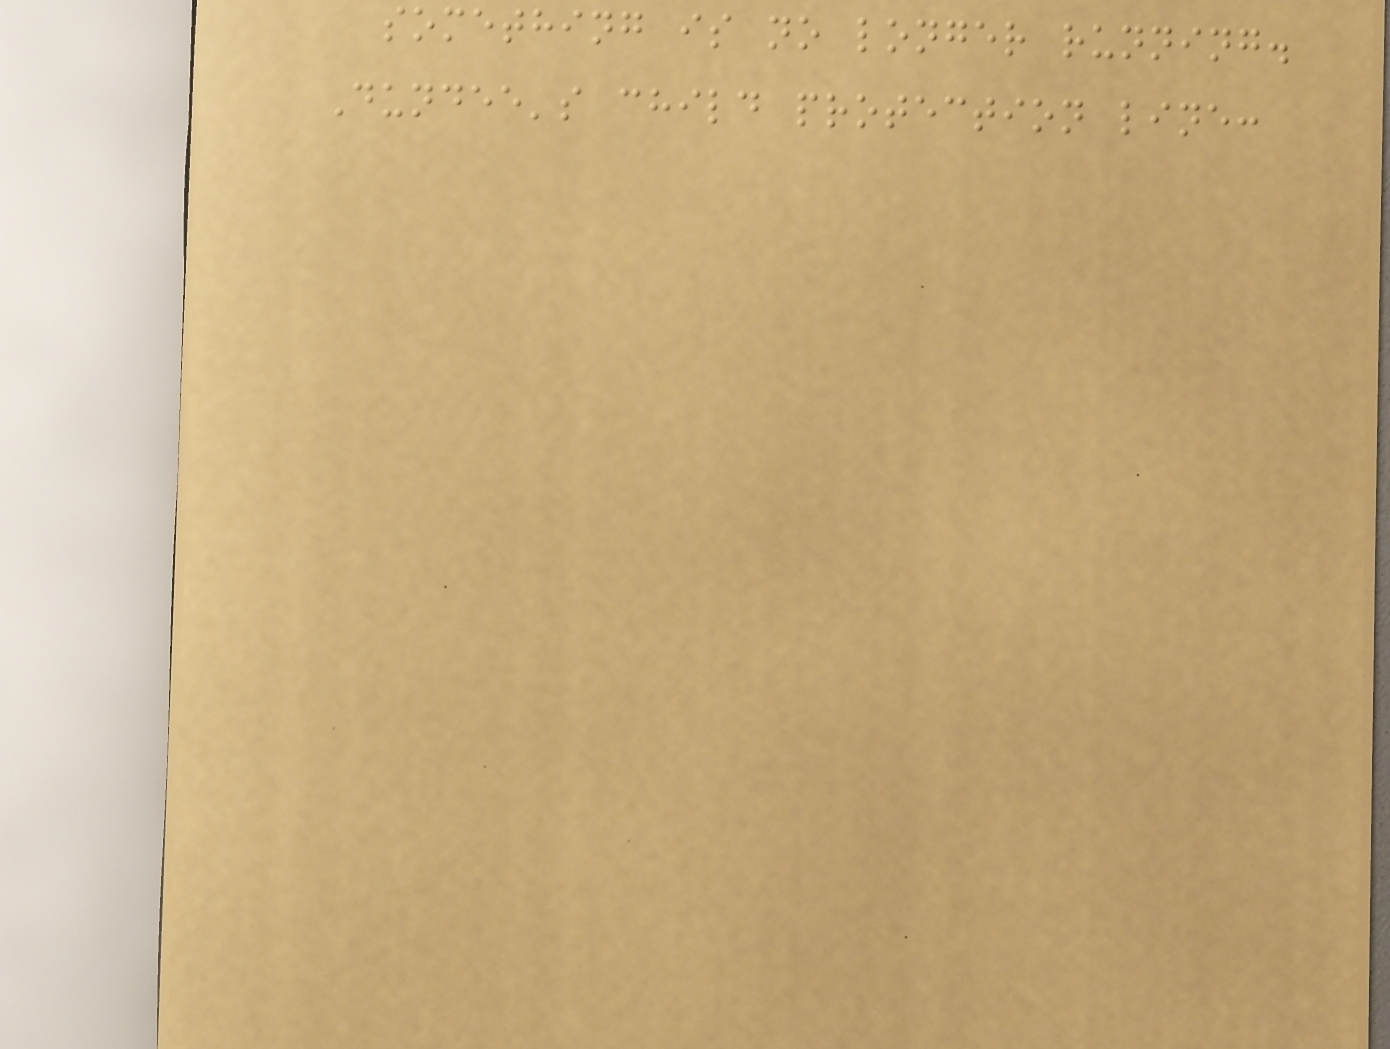something is no longer running.
Dundee's child protection line:
